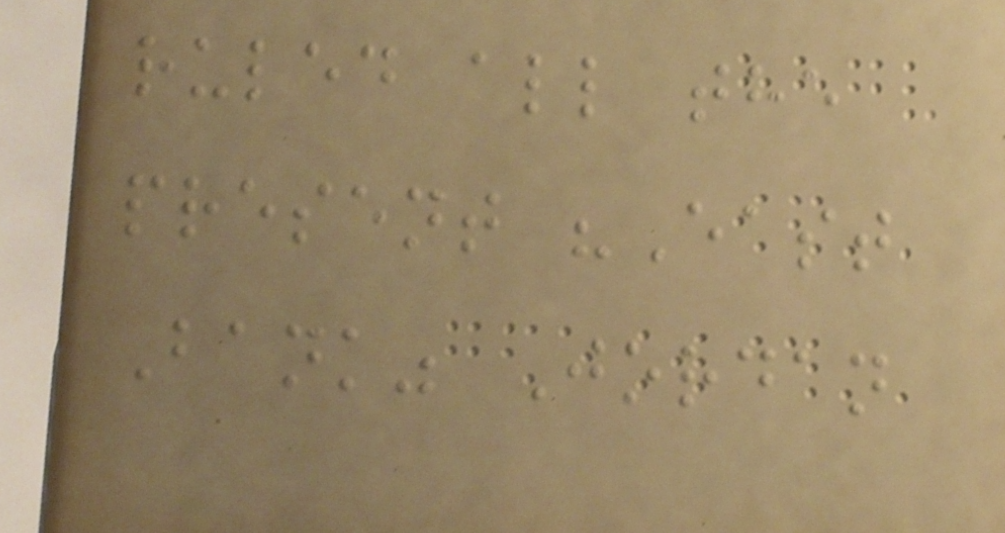ruled all the
present "East
Bank" Jordan
